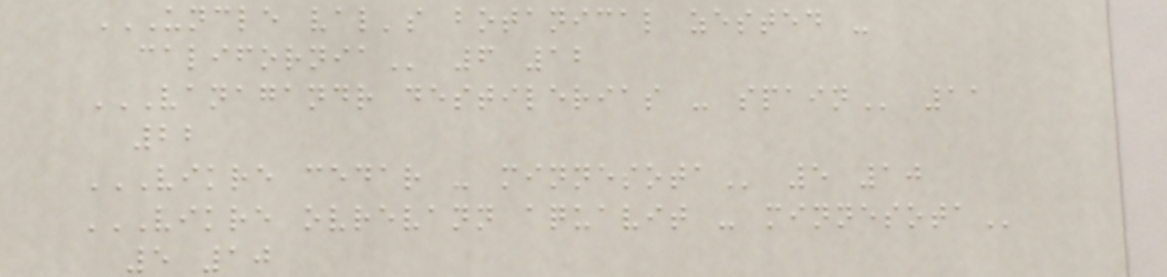UNCLE VAL'S BOTANICAL ZESTED -
CALIFORNIA 6 12
VANAGANDR DESTILERIAS - SPAIN 11
22
VIKRE CEDAR - MINNESOTA 5 10
VIKRE OVREVANN AQUAVIT - MINNESOTA
5 10
